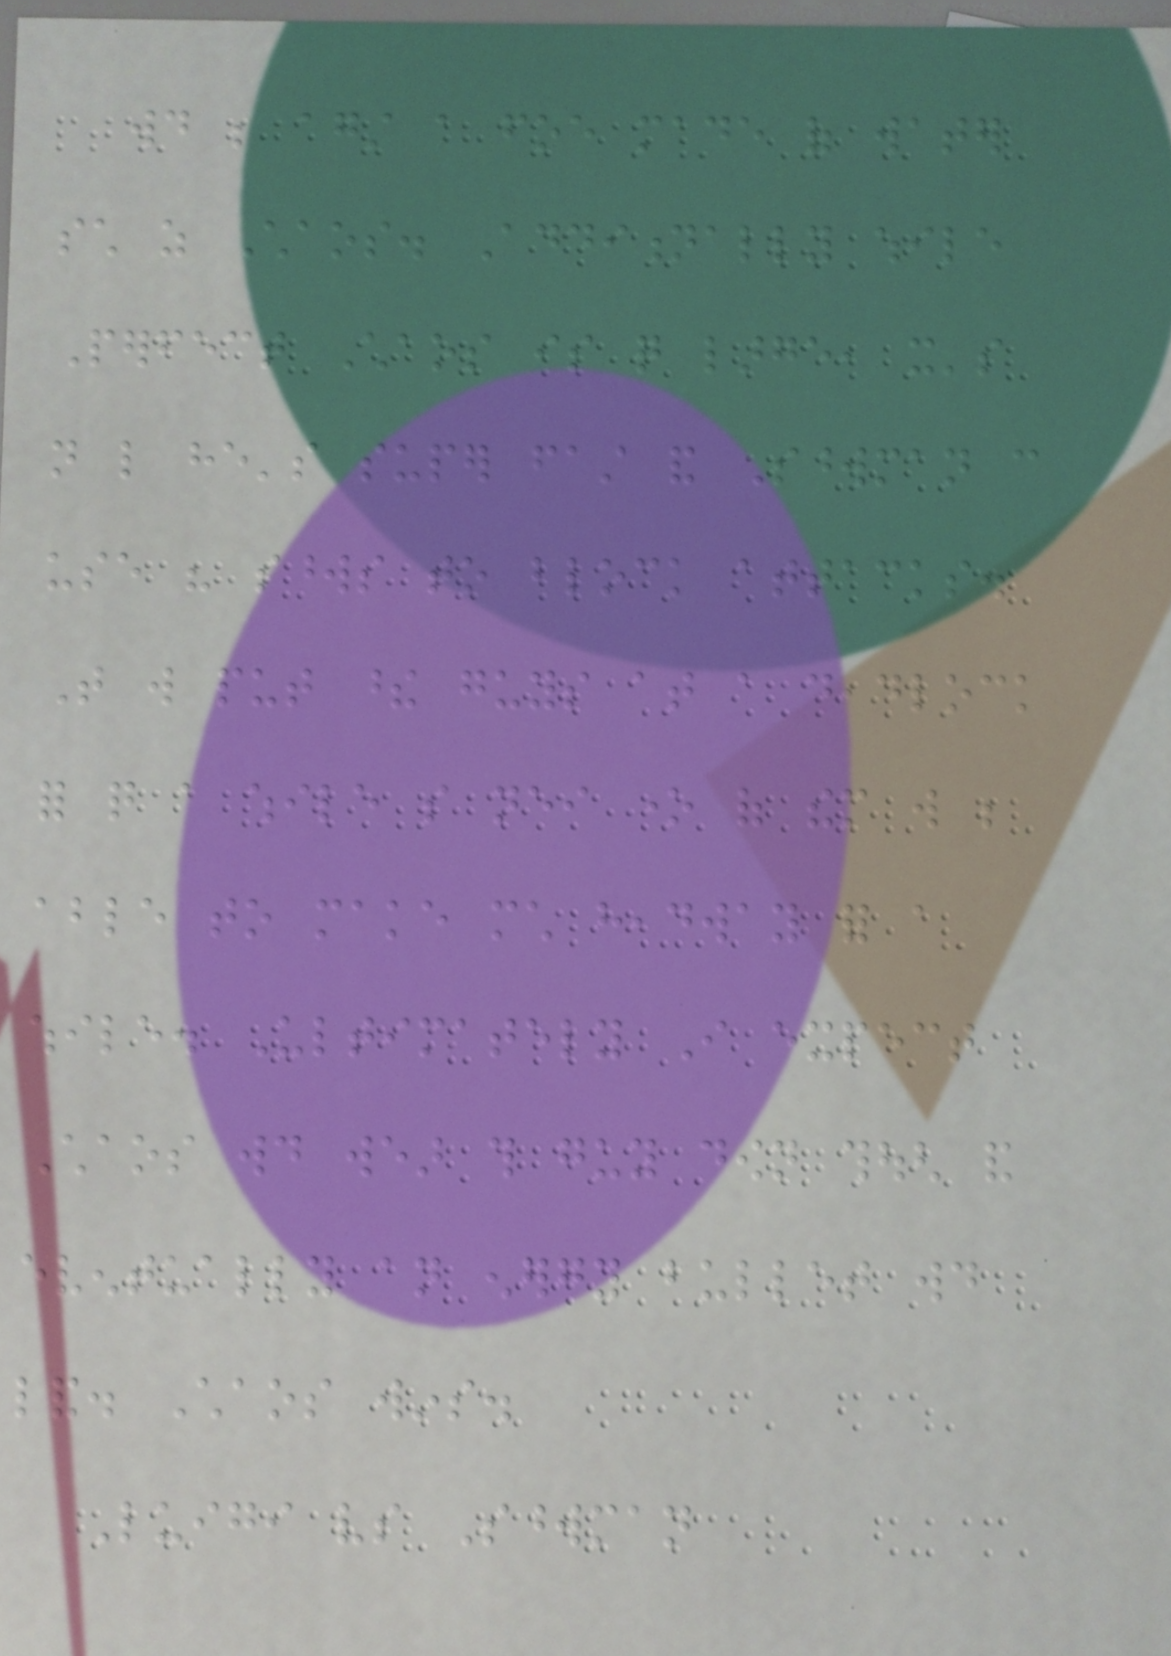would be against a foe made of water
such as Chaos. Additionally while
Perfect Chaos is quite large, it's
not like he's super fast and Swordman can
use his swords to block attacks.
That will put these guys at a deadlock
for quite a while so neither one of them will be
able to make much headway for a
while. Ultimately I expect
Chaos would wear this guy down though and
eventually an energy bullet would
land. Chaos wins.
Luigi vs Swordman
